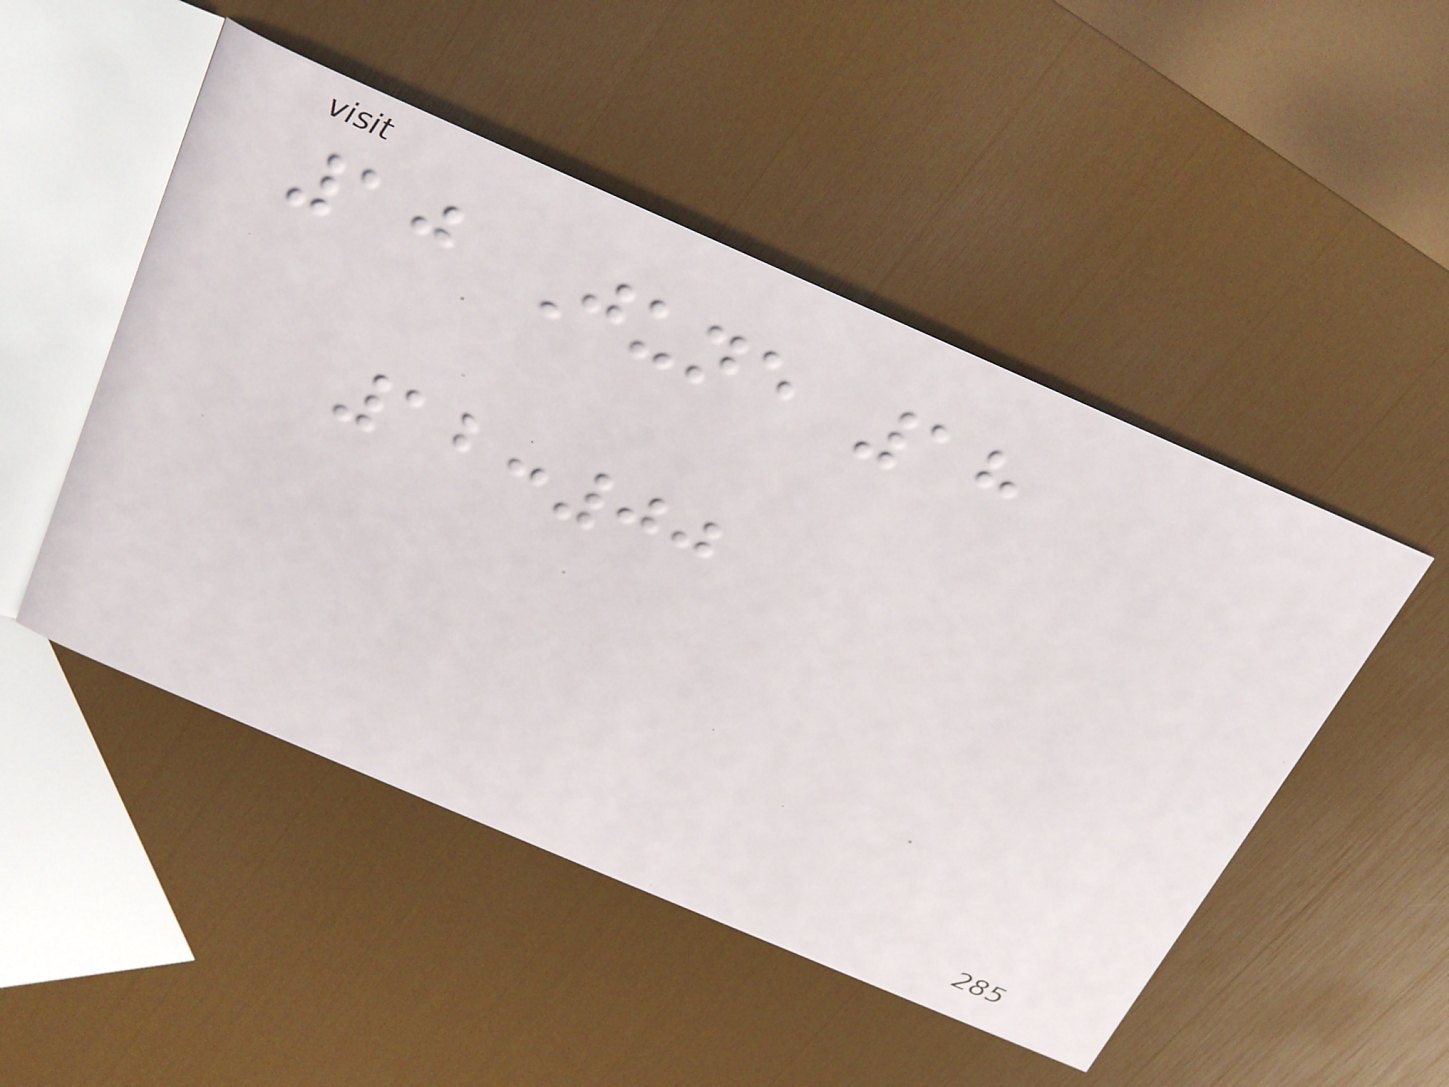10 June 18
12:00
